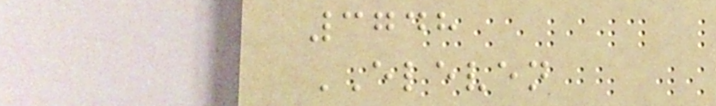3748
ELEVEN
